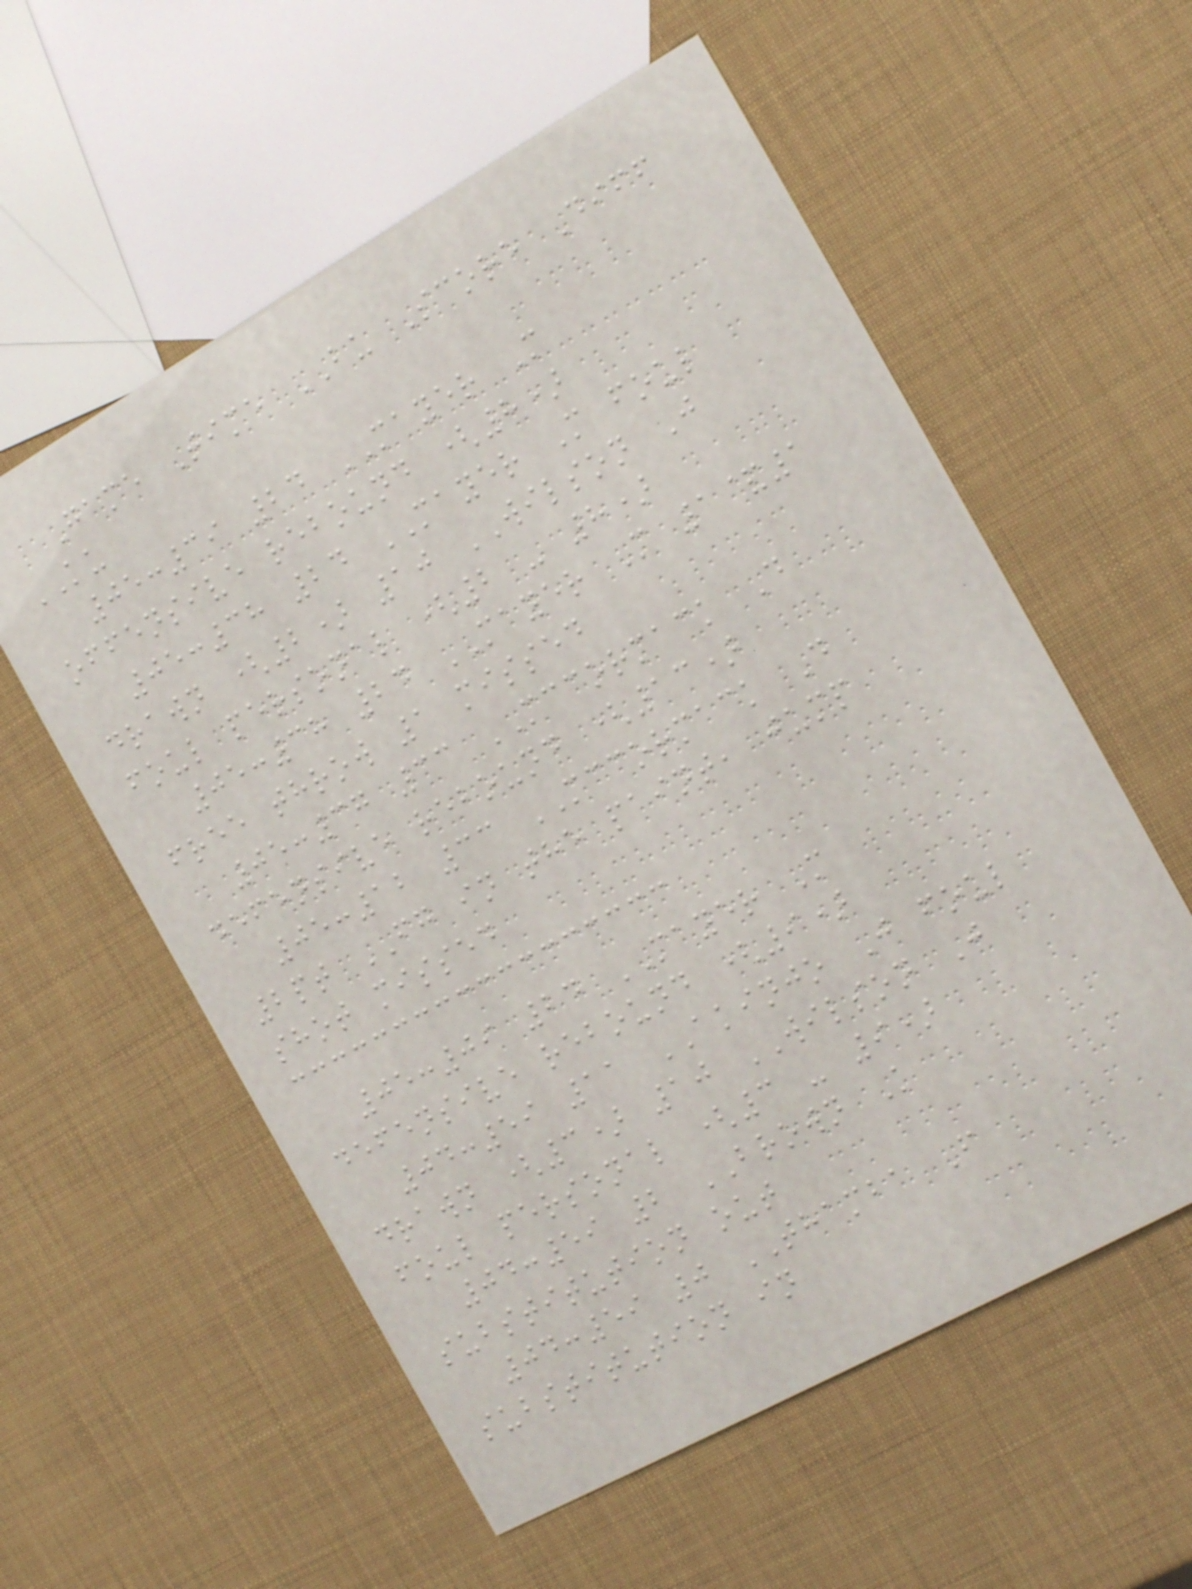Game Time BU Score Diff
KU
05:39 24 MAYER M
offensive rebound (8)
05:38 24 MAYER M foul
drawn (2) 10 WILSON J
foul personal (2 - 8)
05:38 24 MAYER M 1&1
free throw 1 missed
05:37 33 MCCORMACK D
defensive rebound (13)
05:12 33 MCCORMACK D
2pt FG in the paint, jump
shot missed
05:09 24 MAYER M
defensive rebound (9)
04:59 11 AKINJO J foul
drawn (3) 10 WILSON J
foul personal (3 - 9)
04:59 2 BROWN K
substitution out
04:59 0 THAMBA F
substitution in
